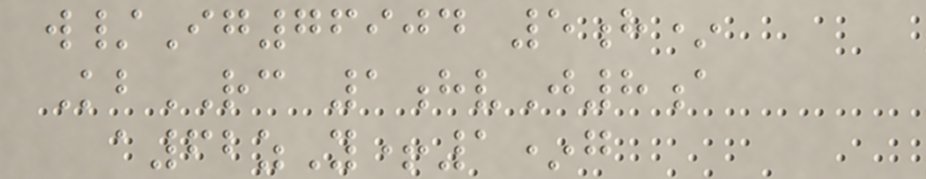w/Ig76904 5h*
KbRC 1hvJ8a
a62zY+1*g
